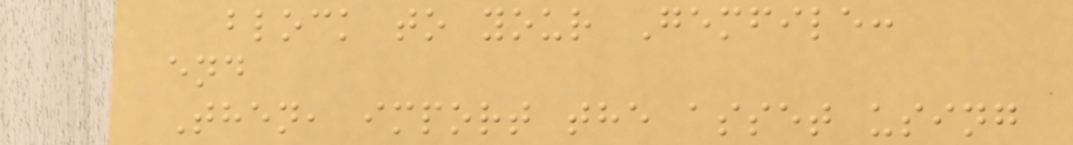block to your Gemfile:
end
Then, import the asset using
